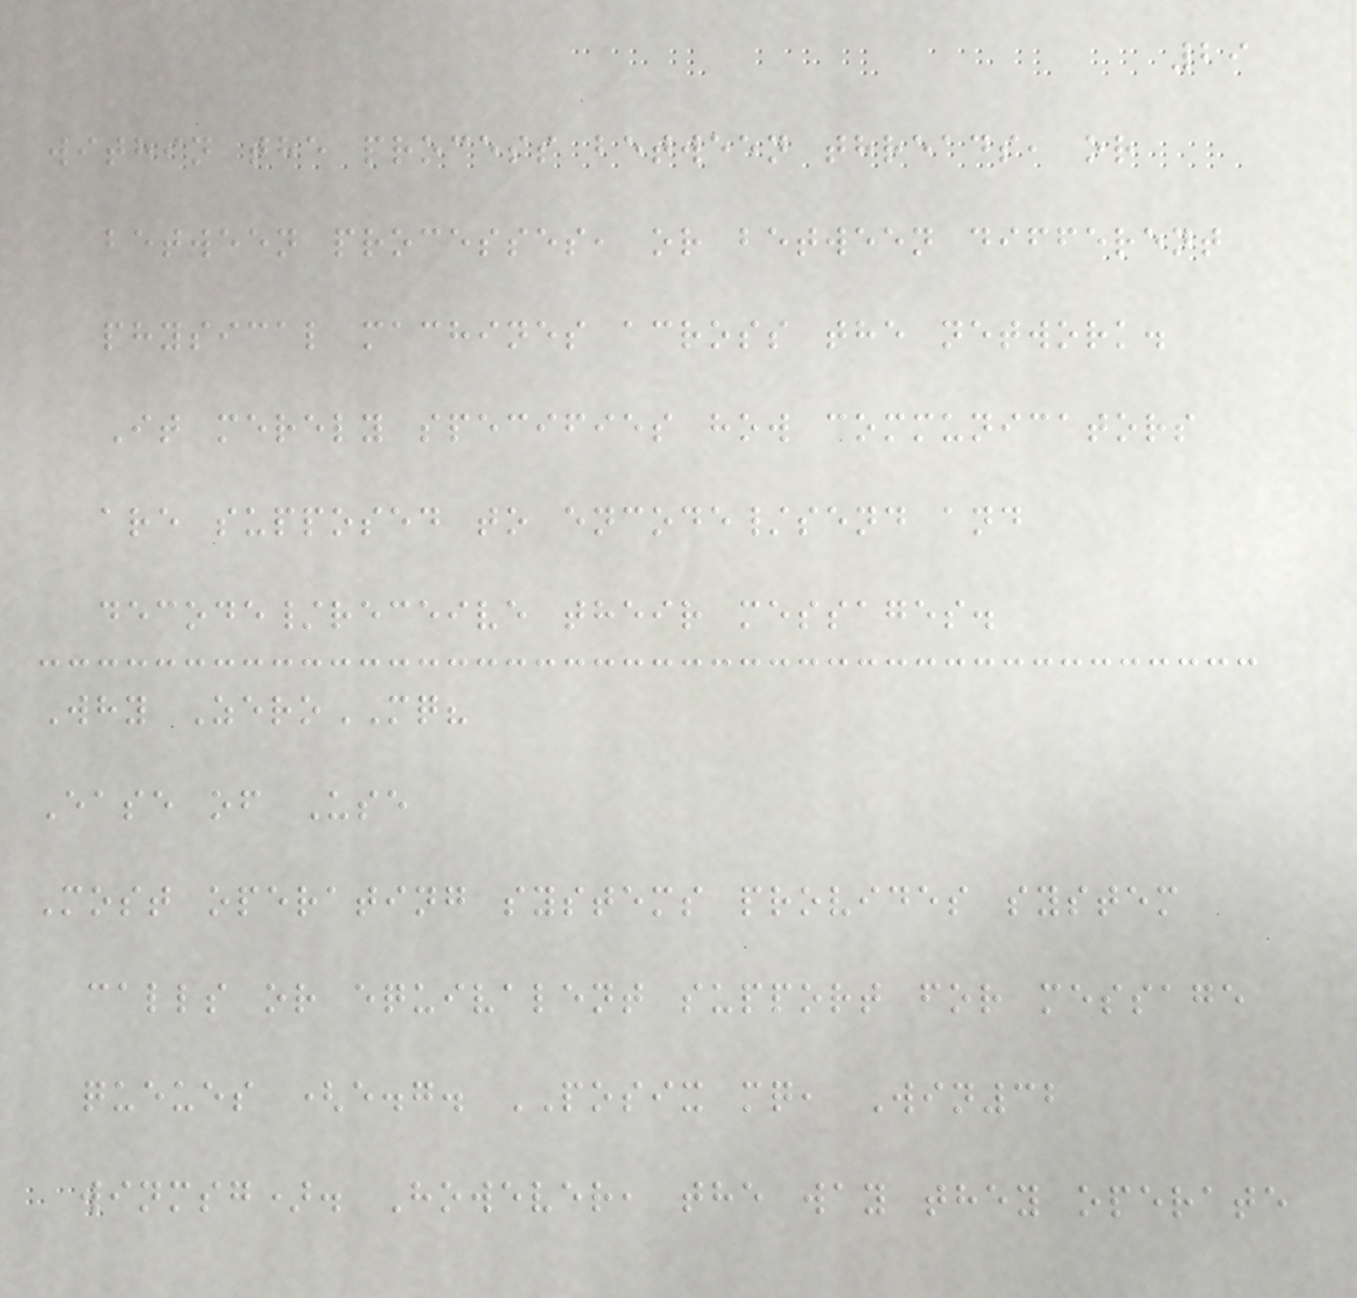29
within the process between threads, or
between processes, or between different
physical machines across the network.
It merely specifies how communicators
are supposed to encode/send and
decode/receive their messages.
Why ZeroMQ?
Ease of Use
Most operating systems provides system
calls or equivalent support for message
queues (e.g. POSIX mq, Win32
winmsg). However, the way they operate
